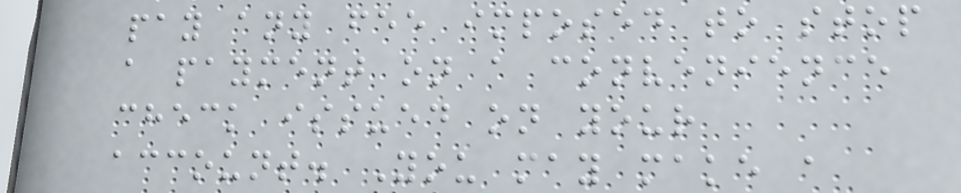pay any fee imposed to stop
a payment on a convenience
check issued on your
account. You may make a
